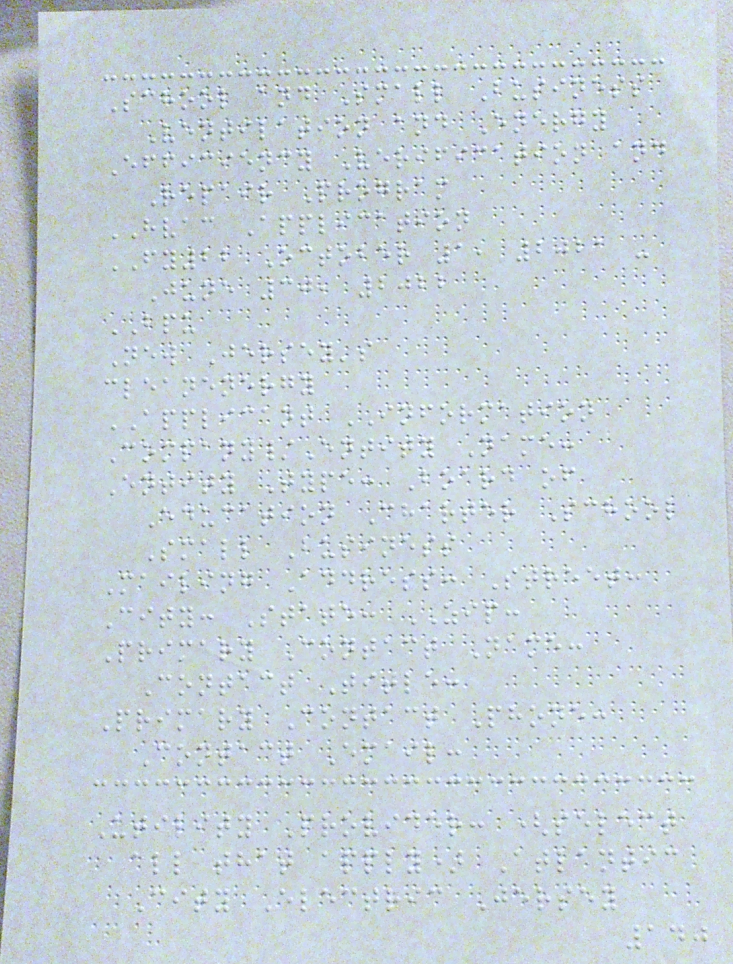School and Small Business
Ventilation and Energy
Efficiency Verification and
Repair Program
HVAC Application
FY22 October 1, 2021 -
June 30, 2022
BPU
New Jersey's
cleanenergy
APPLICANT INFORMATION
Company/Entity Name:
Entity Type: Board of
Education Charter School
Small Business
Mailing Address: Street:
City: State: ZIP:
Primary Contact Name:
Contact Title:
Primary Contact Phone:
Contact Email:
Utility Provider: (select
all that apply) Atlantic
City Electric Jersey
140
